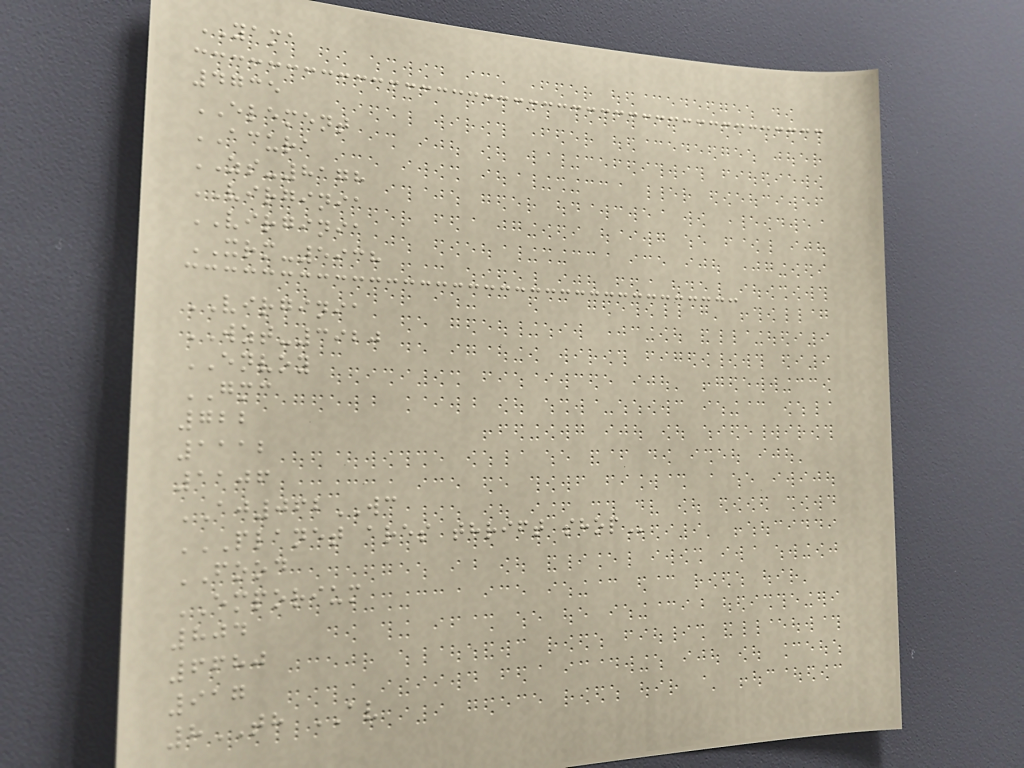YAMA
4735
ELEMENT
ACURA
ZS-8178
VIRGINIA
VIRGINIA
XRM-5938
VIRGINIA
WZT-3920
ENVOY
GMC
722
1112
1106
AJ062WC
PLANET ARES THRIFT SHOP
FOOD
EMPORIUM
804
6680
917
8TH AV
